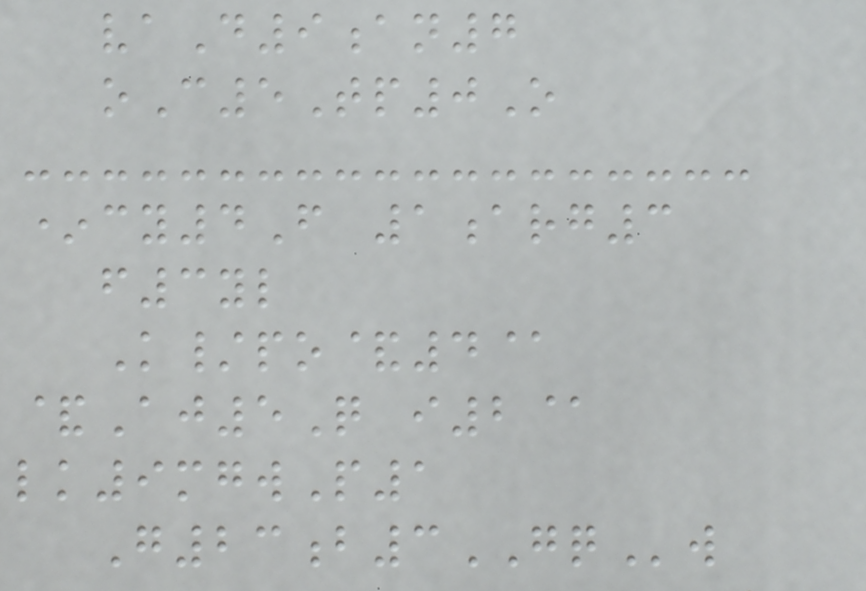vaD9an7
oC5Tp0O
*cy4F 1arg3
f3yl
K/po&4@
&Aj5Q i2@
lk9mgwP1
G23b3GQw
